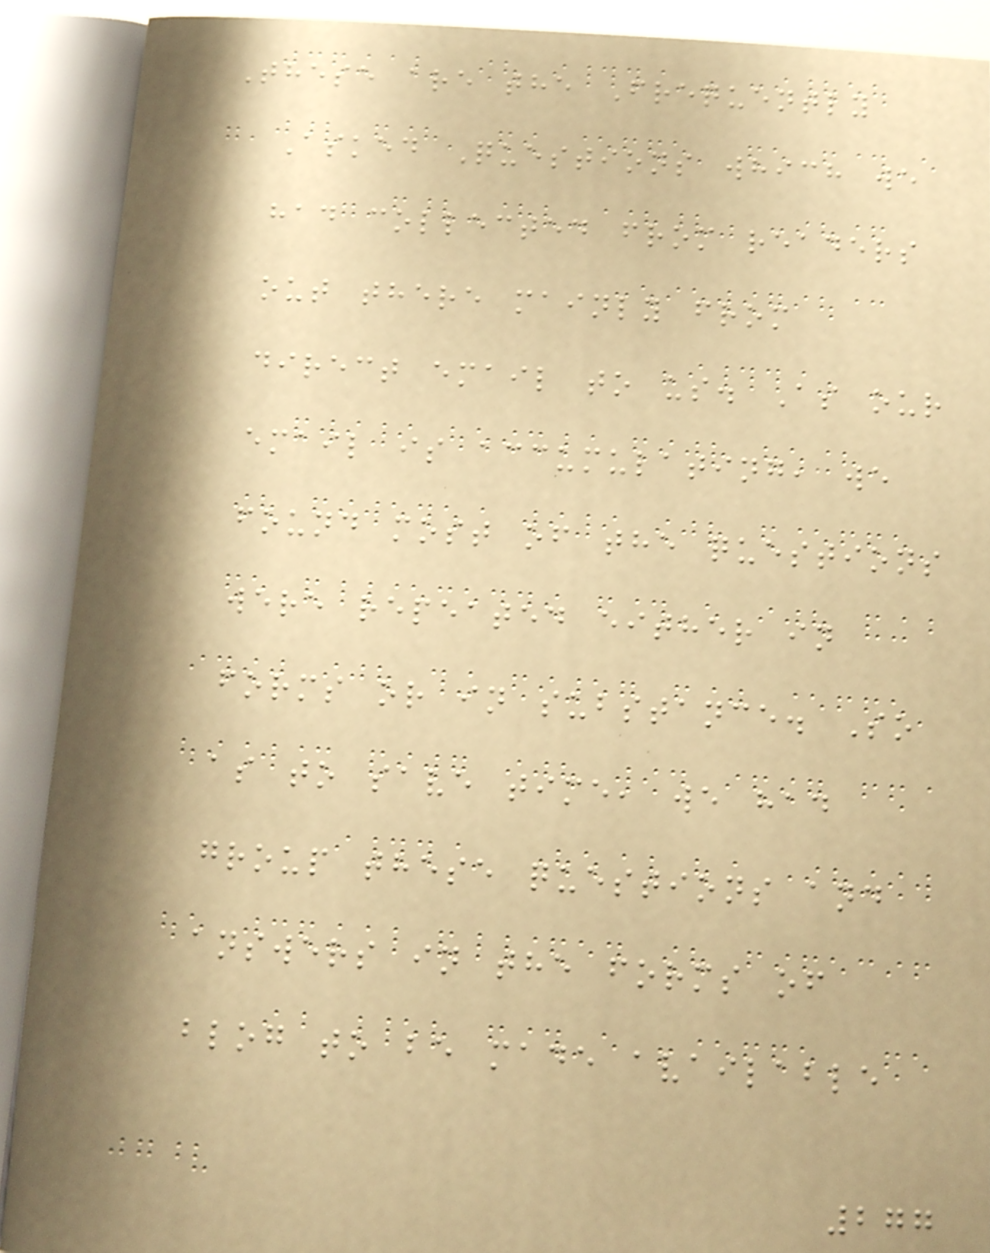These are the Frequently
Asked Questions which we
had collected from readers
out there mainly from
direct email to us. As our
email is accumulating, we
found most of the questions
were repeated either in
forms or in substance. So
as to save time, we had
group these questions and
answers in the forms of
blog to be made available
277
